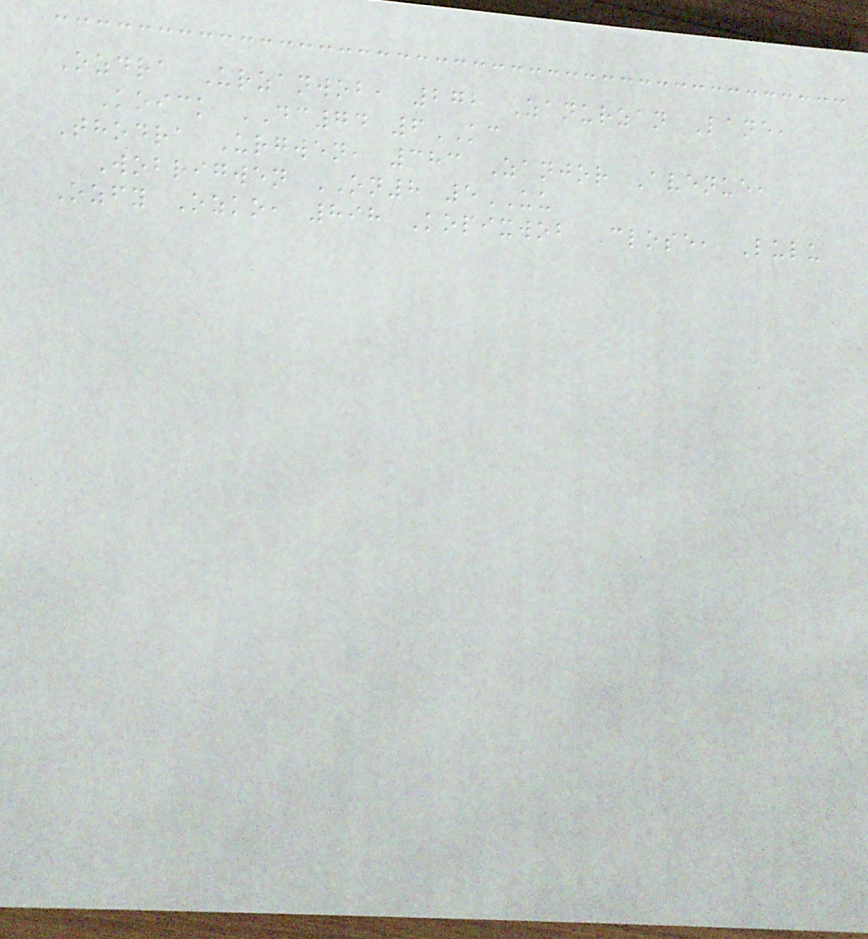Ozdra Urzanwob, 272 Zanurzan Lane,
Koick DC74 6KC
Thodra Urgwen, 383 Zanjor Avenue,
Wobrigwen ON8 5UU
Ozfy Ozko, 898 Kopixwob Close, Lulu
